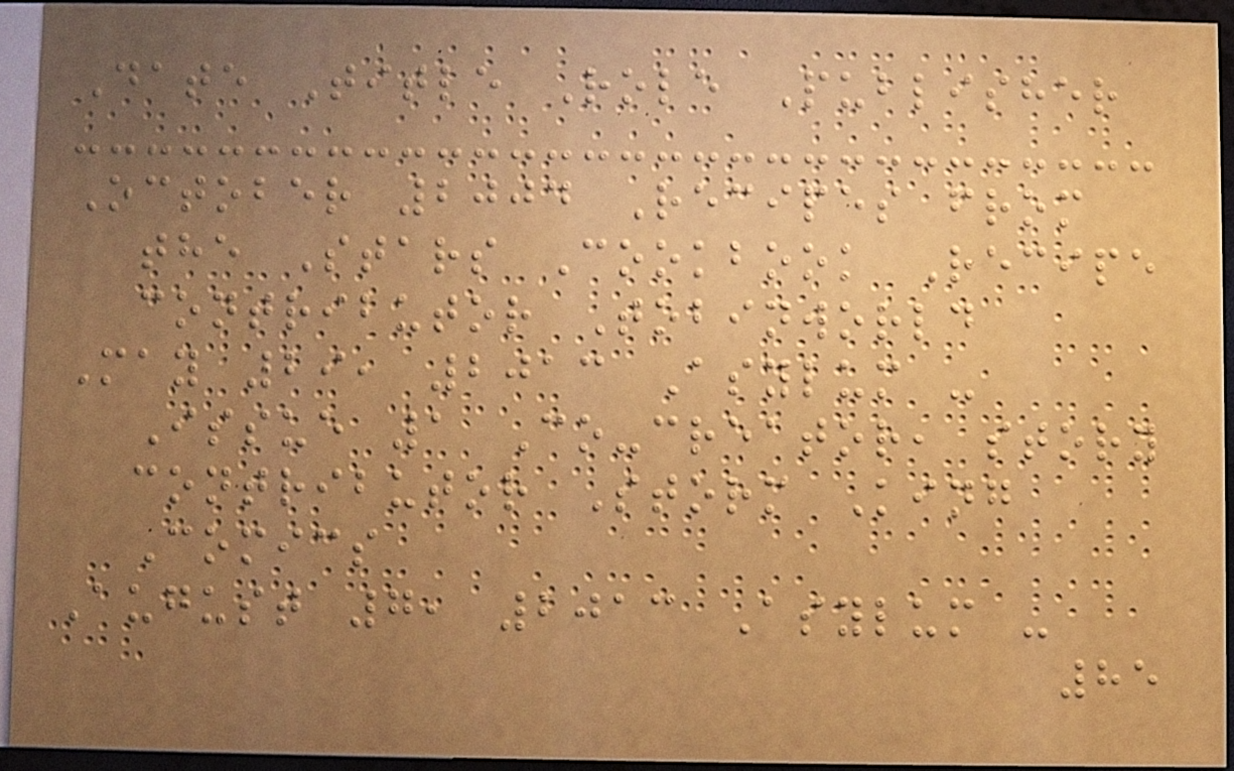Date Title Role Publisher
October 2004 Recipes from
the Stars Cookbook Recipe
contributor Tobinworld
May 29, 2013 Asylum -
Issue 1 Co-creator, story
contributor Storm King
Comics
August 7, 2013 Asylum -
85
